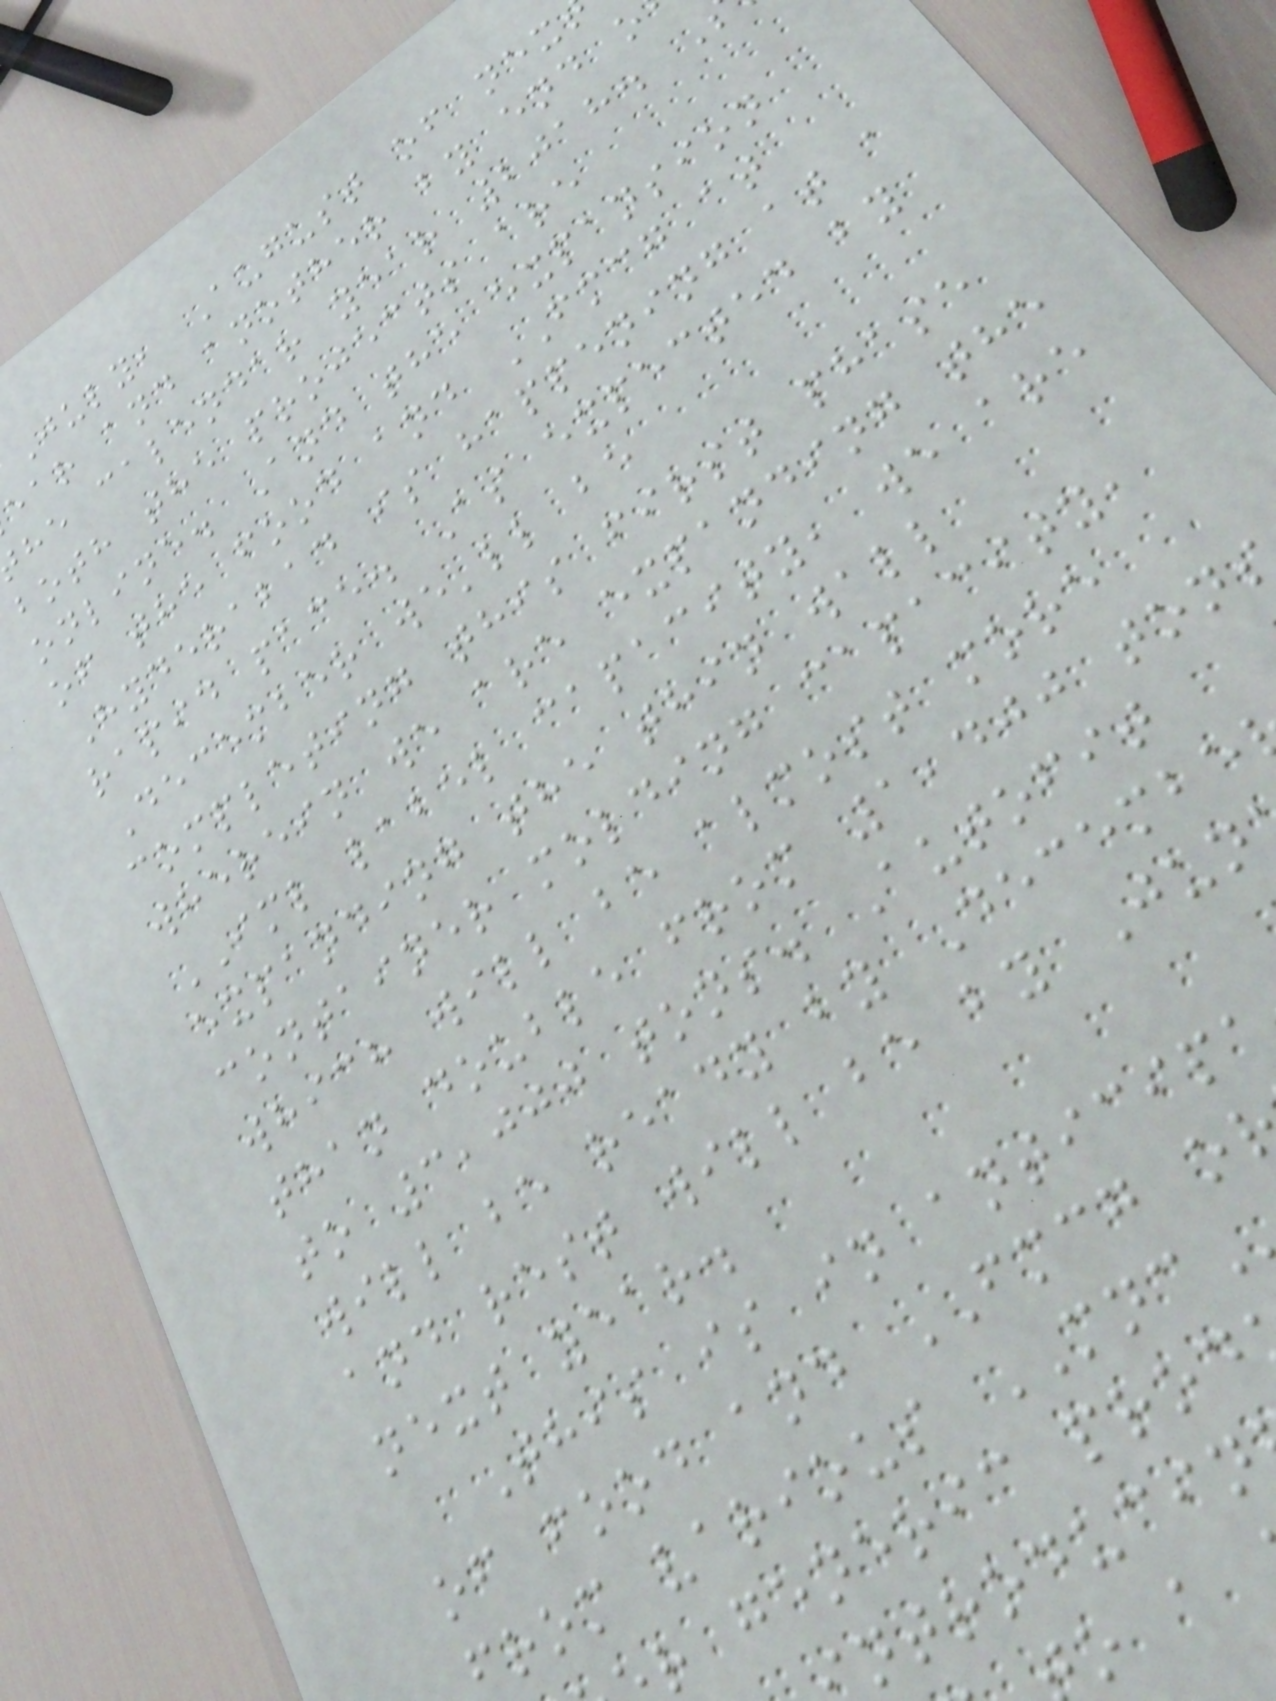July, August of nex
ear and another by end o
he calendar year 2018.
both the projects are
online. And the expansion
of the food and FMCG at
Hyderabad is happening at a
rapid pace. As expected by
December we'll be
completing this first phase
wherein we are expanding the
IML label capacity, we are
expanding the thin wall
container molding capacity,
which will be almost more
than double from 1,400 ton
to 3,000 tons. Autofit
will be ready by Decembe
and rest will be by Jun
next year.
This is in anticipa
of food and FMCG o
from various MNC
r generic prod
